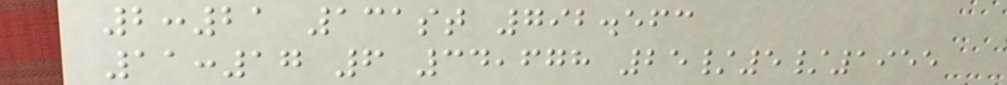2:21 131st 792.563
11:17 6 34,678 25/5/1955
